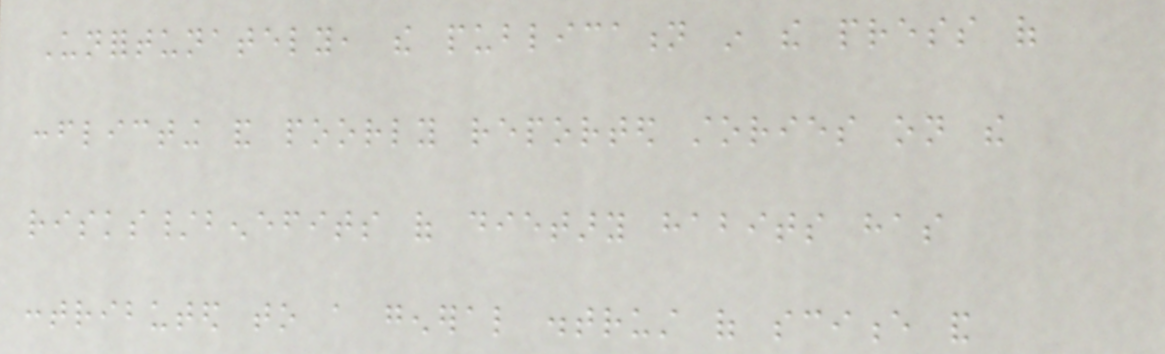Unfortunately, the publication in the press of
conflicting and poorly reported stories on the
risks/benefits of dietary habits has
contributed to a general distrust of science and
